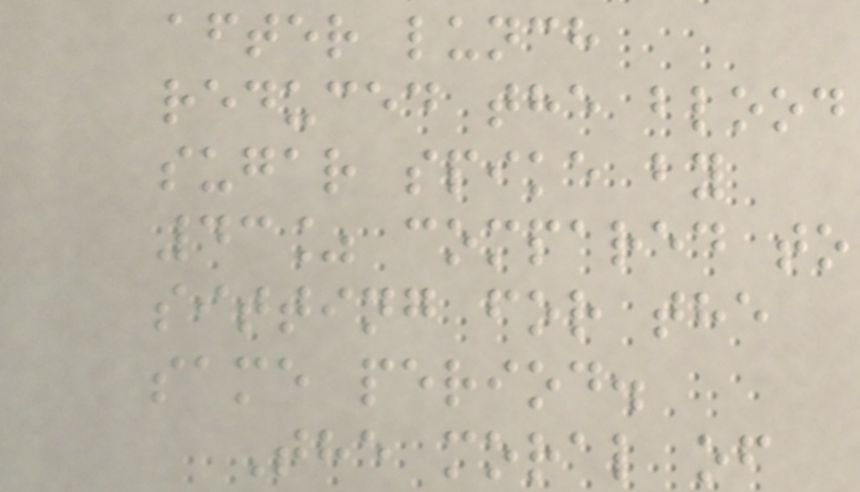after lunch
reduced the blood
sugar spike by
43% compared to
sitting for the
same period.
The moral of
